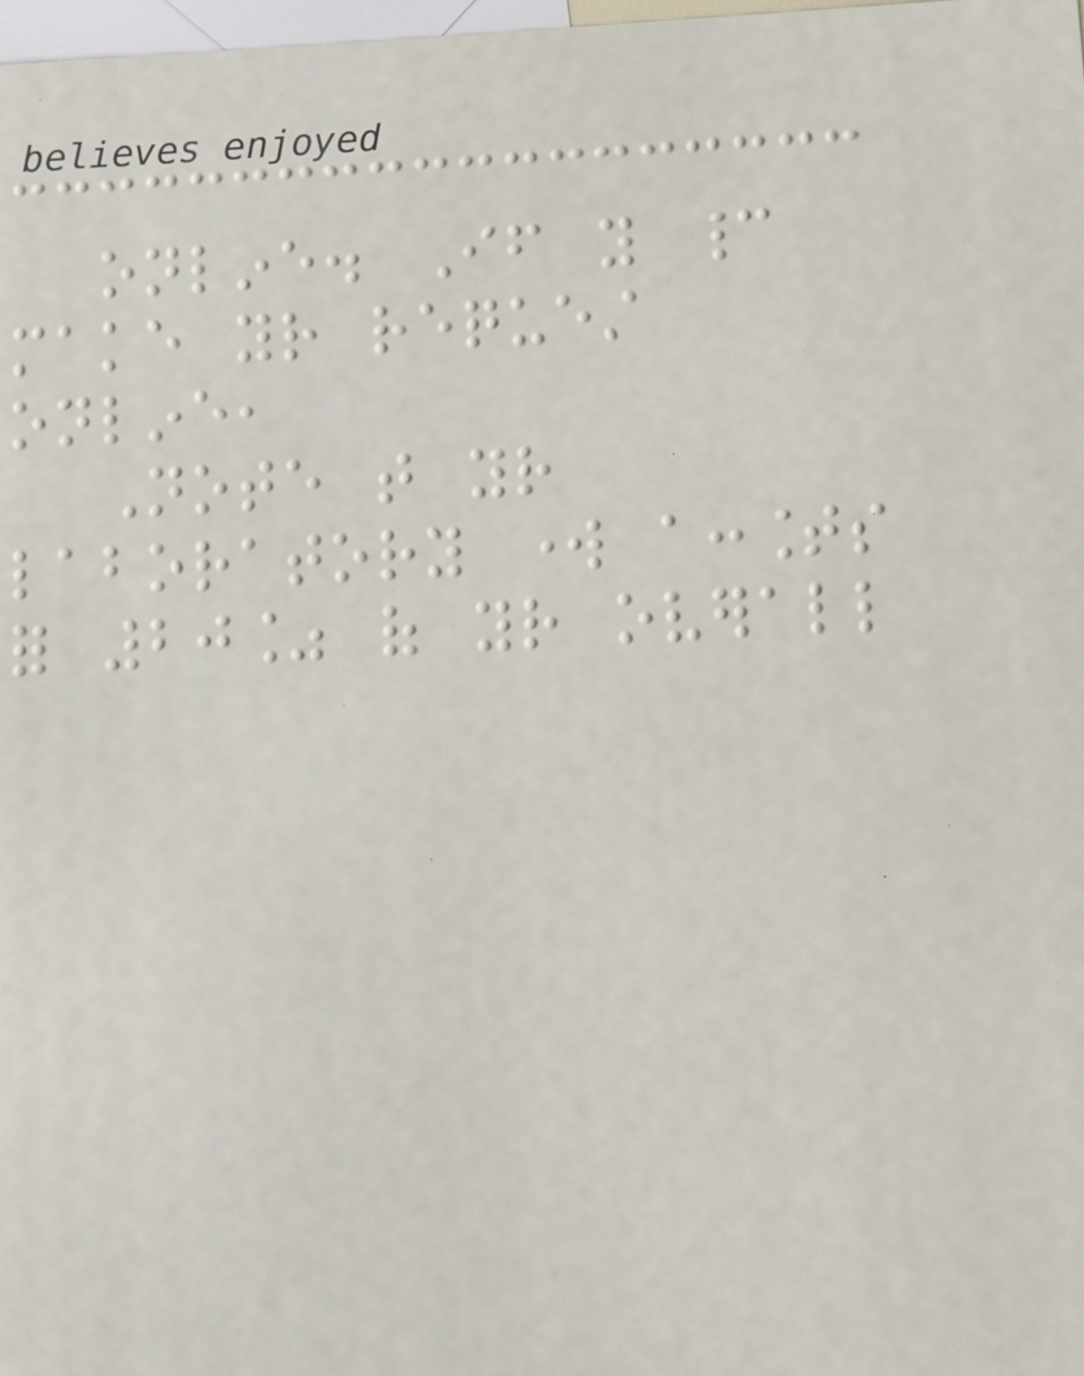online. If you cannot
make your request
online,
Note that your
laboratory work accounts
for 20% of your overall
